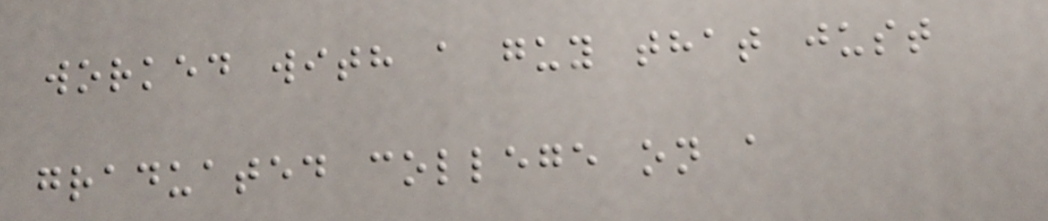worked with a guy that just
graduated college on a
